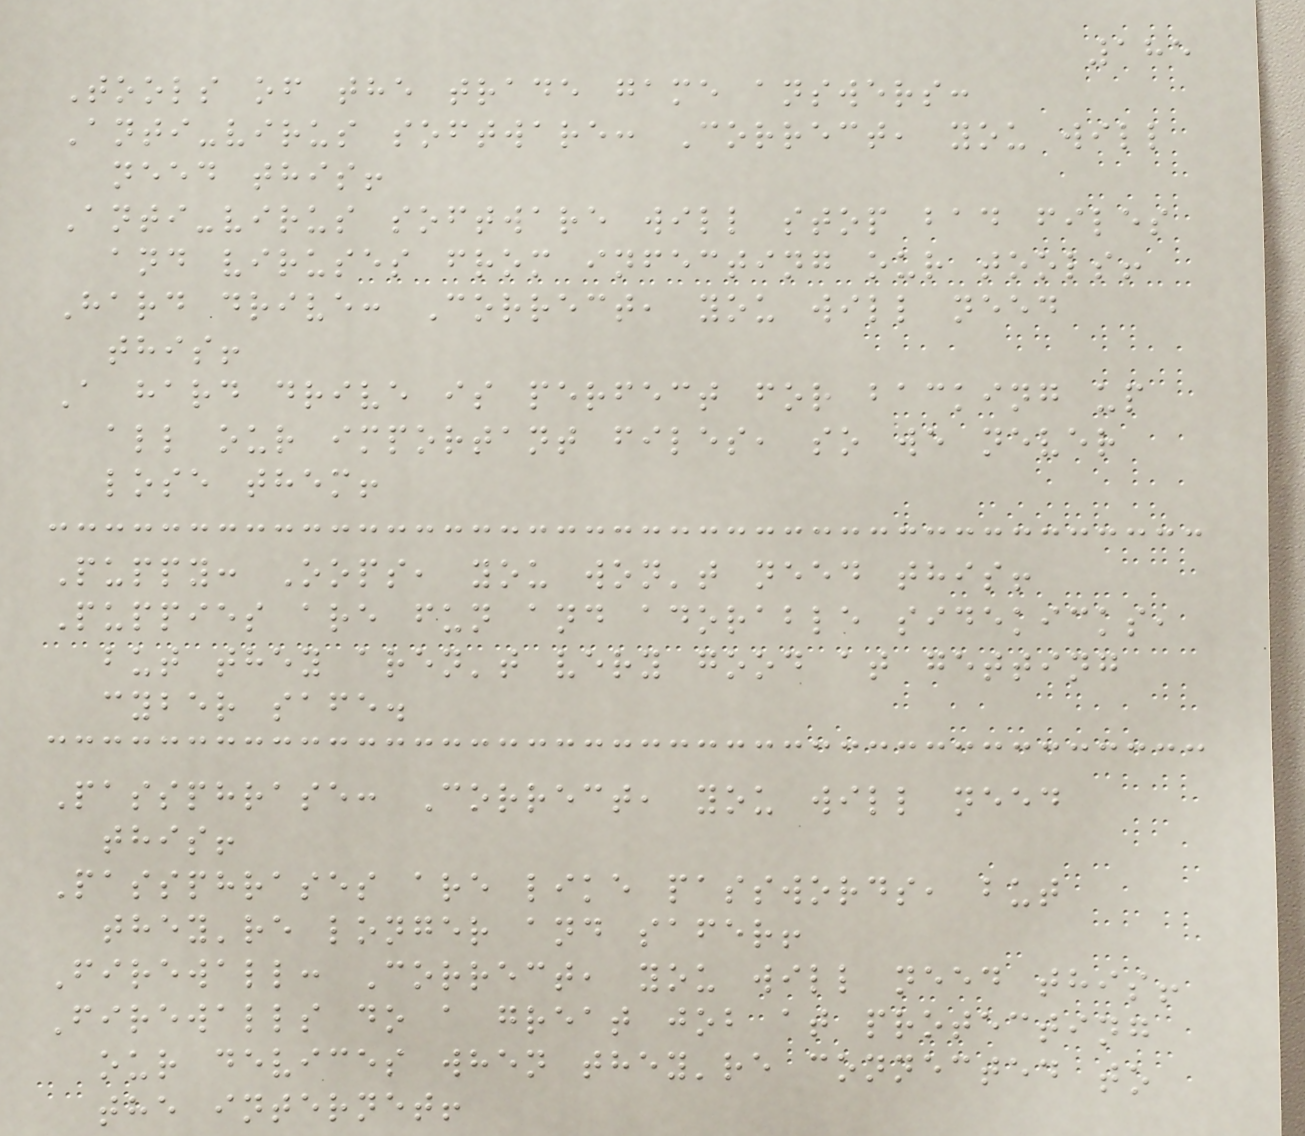185
Tools of the trade game answers:
Anti-virus software: Correct, you will
need this!
Anti-virus software will stop bad files
and viruses from infecting our tools!
Hard drive: Correct, you will need
this!
A hard drive is perfect for backing up
all our important files, so we never
lose them!
Puppy: Oops, you won't need this!
Puppies are fun and adorable sidekicks,
but they aren't very good at getting
cyber safe.
Passphrase: Correct, you will need
this!
Passphrases are like passwords, but
they're longer and safer!
Firewall: Correct, you will need this!
Firewalls do a great job at protecting
our devices when they're connected to
the internet!
